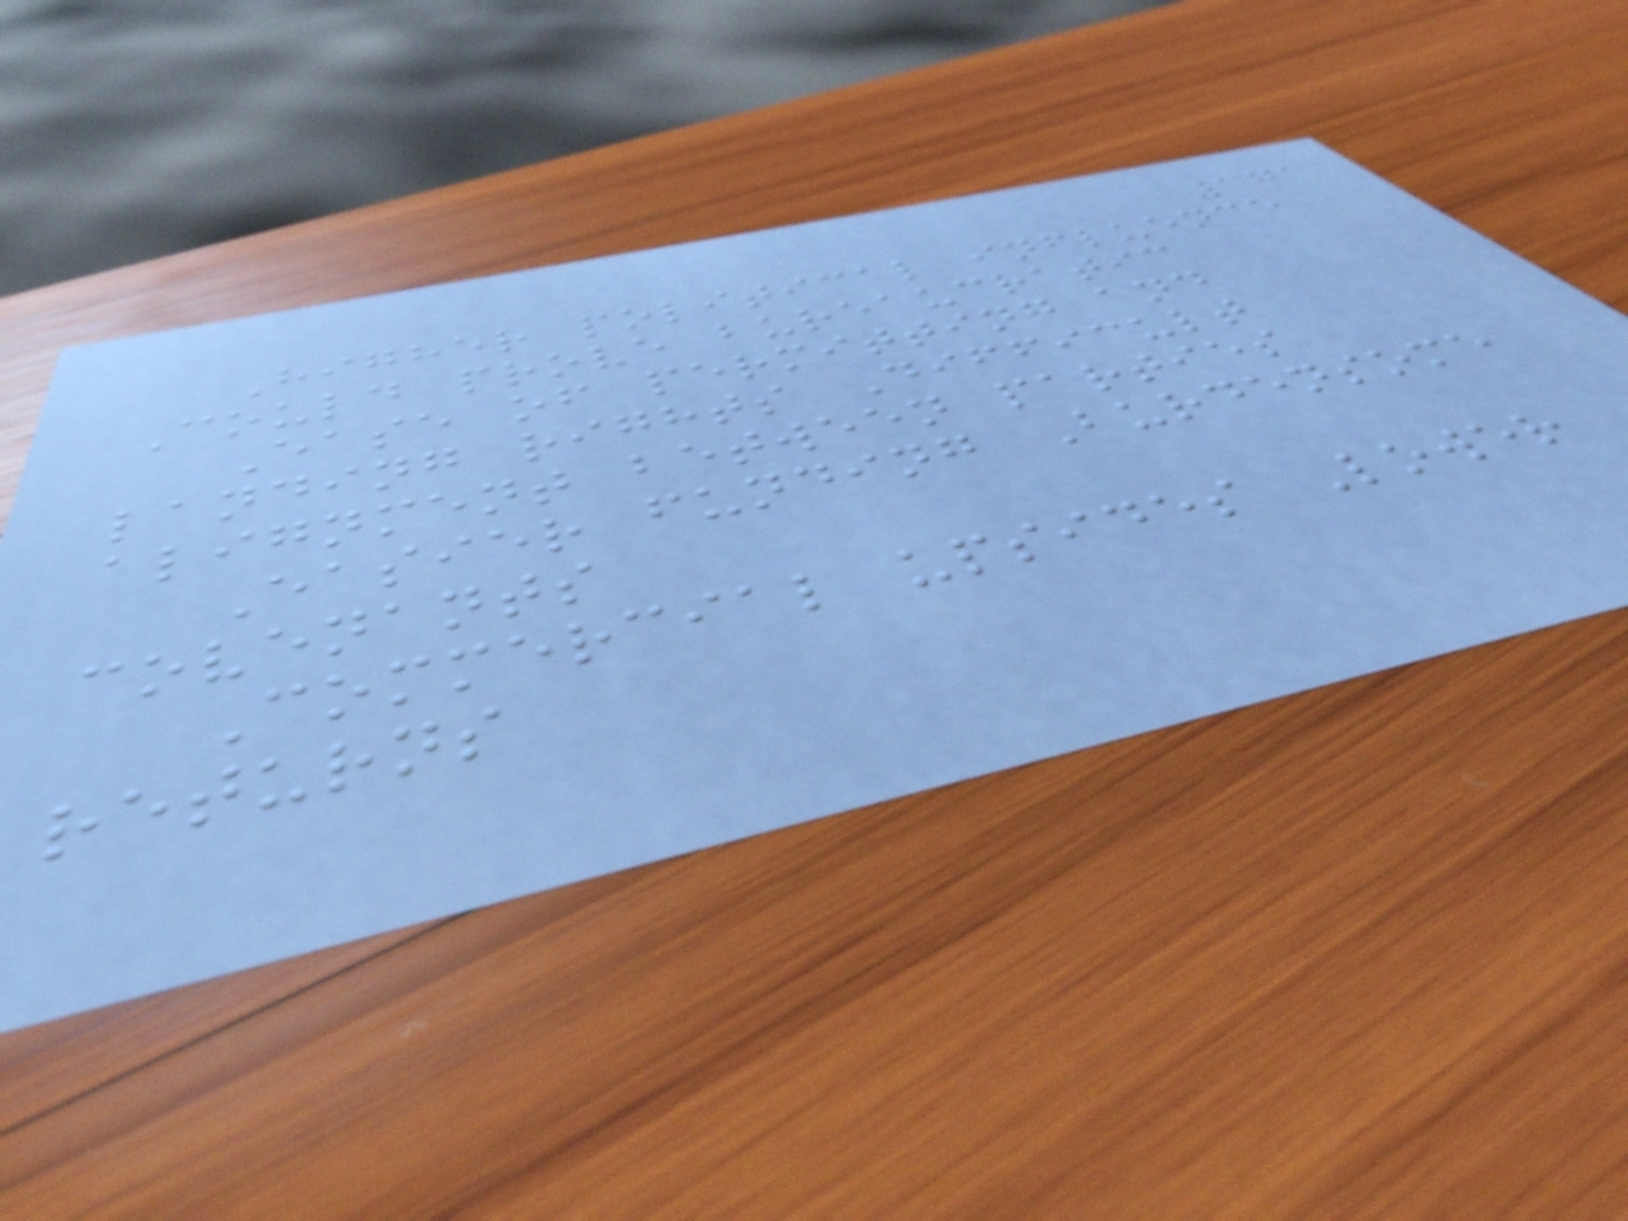171
Higher political influence
Could prove bureaucratic
Ease of permitting and
landing rights Difficult
alignment between parties
Easier funding Burdensome
covenants
Commercial upsides Lower
returns
